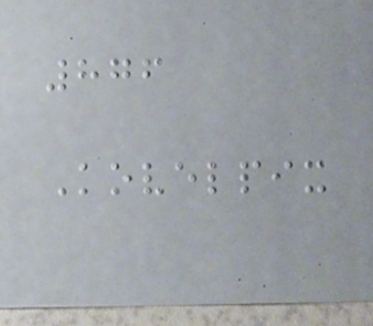876
Kovelpix
